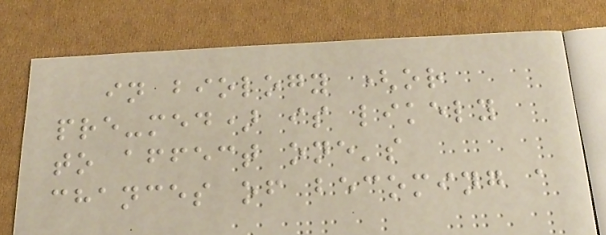in biology (or
pre-med) is likely
to affect one's
chances of becoming a
